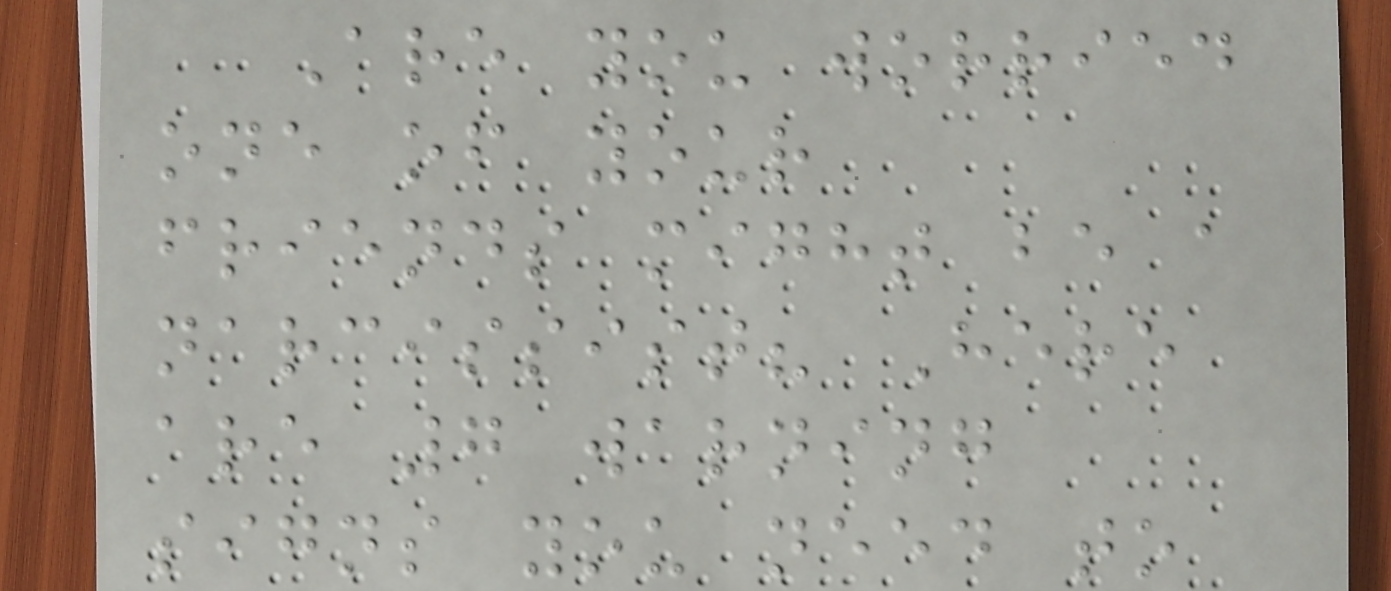Are you worried
one of your
friends might be a
narcissist? Here
are 7 warning
signs you need to
